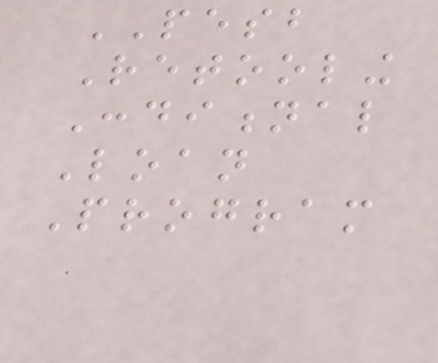PESB
Retooling
Conditional
Loan
Program
